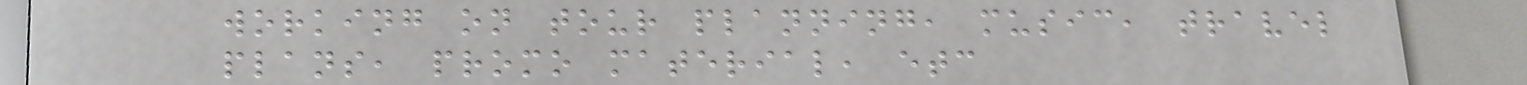working on tour planning, music, travel
plans, promo material, etc
